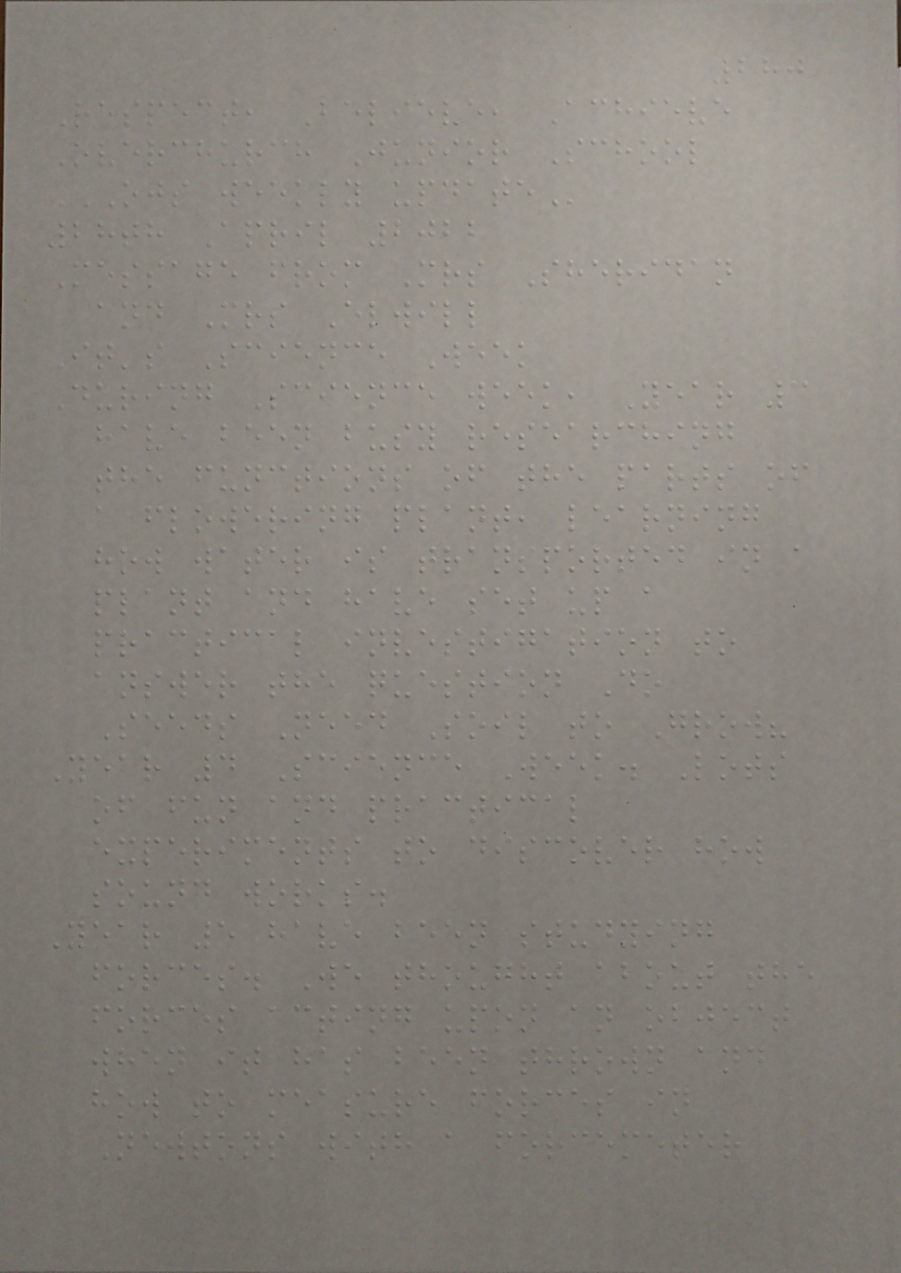280
Respect, Believe, Achieve
Overchurch Junior School
OJS WEEKLY UPDATE
28th April 2022
Message from Mrs Sheridan
and Mrs Elwill
It's Science Week
During Science week, Year 3
have been busy researching
the functions of the parts of
a flowering plant, learning
how water is transported in a
plant and have set up a
practical investigation to
answer the question Do
Seeds Need Soil to Grow?
Year 4 Science Week. Lots
of fun and practical
experiments to discover how
sound works.
Year 5 have been studying
forces. We thought about the
forces acting upon an object
when it has been thrown and
how to measure forces in
Newtons with a forcemeter
